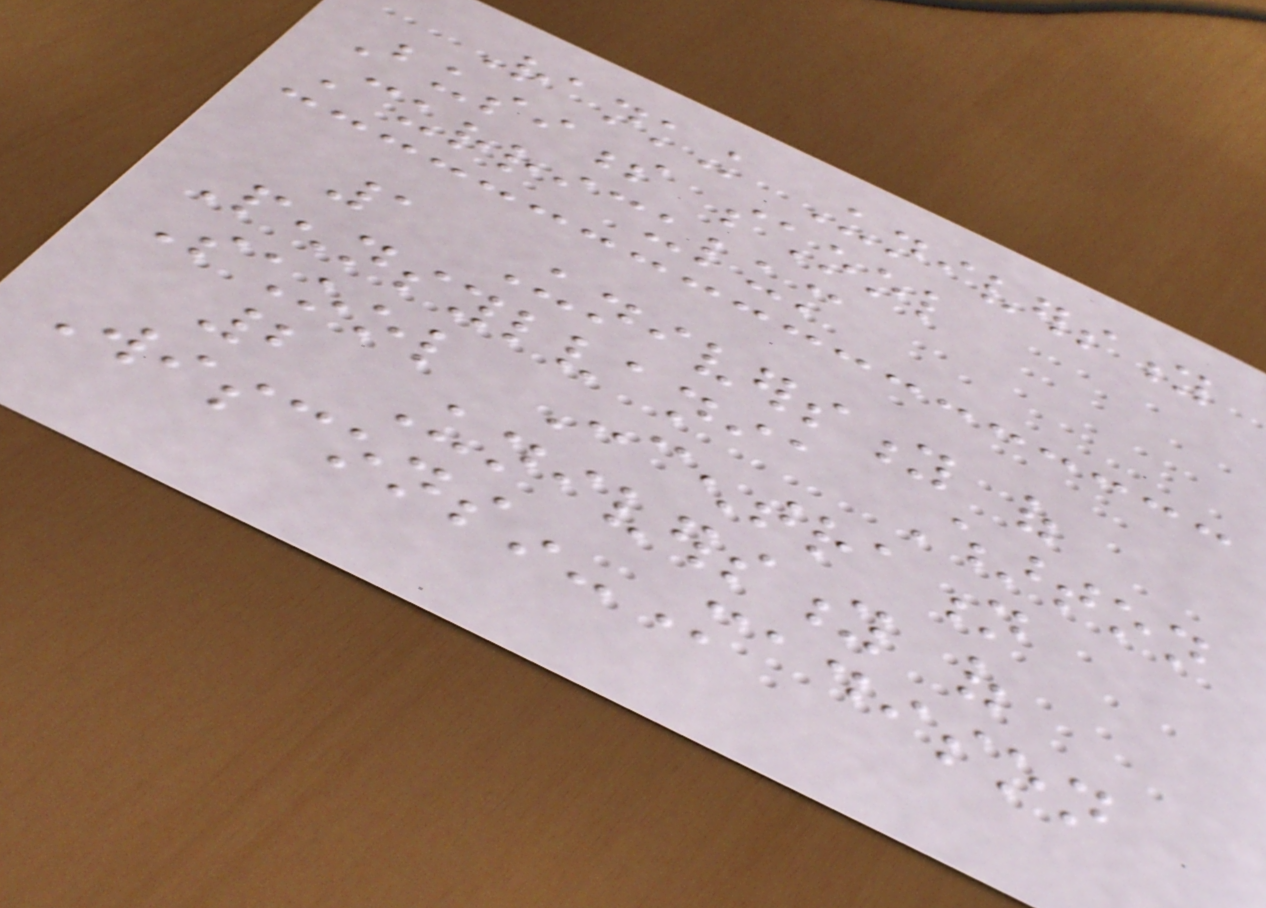Ranking University
Business school
Curriculum
1 University of
Pennsylvania Wharton
School Concentration
2 University of
Wisconsin-Madison
